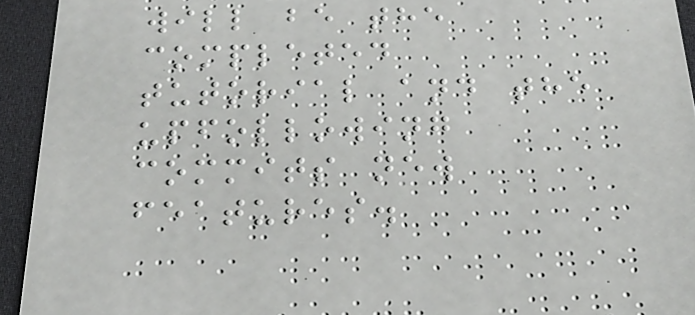will be the
completed
tutorial and the
upfollowing
commits new
features.
